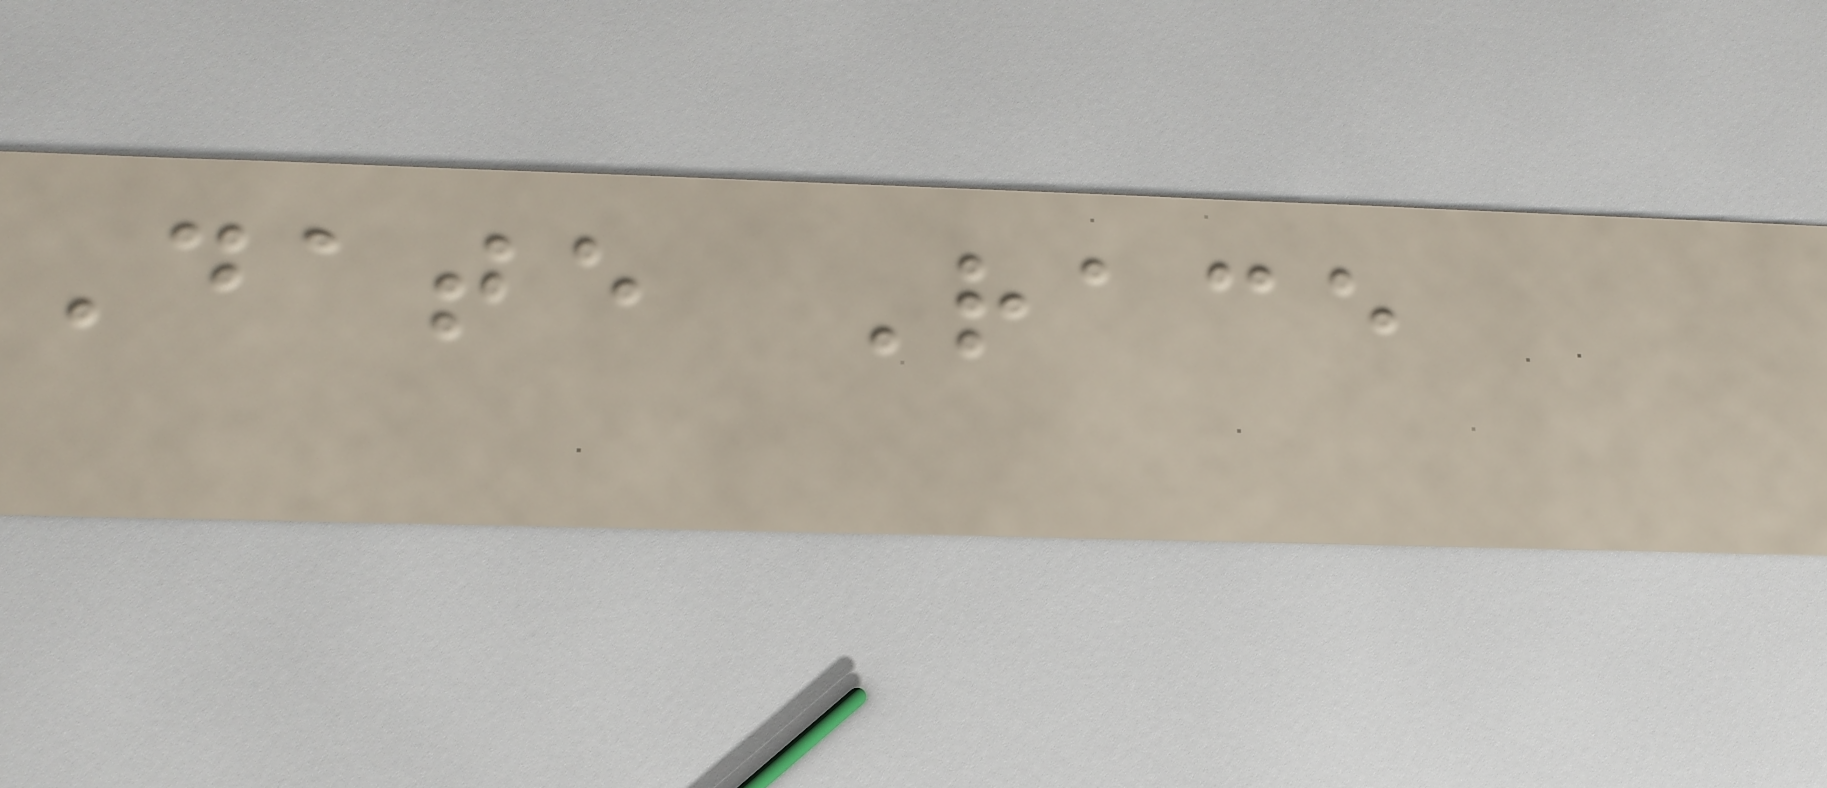Date Race
